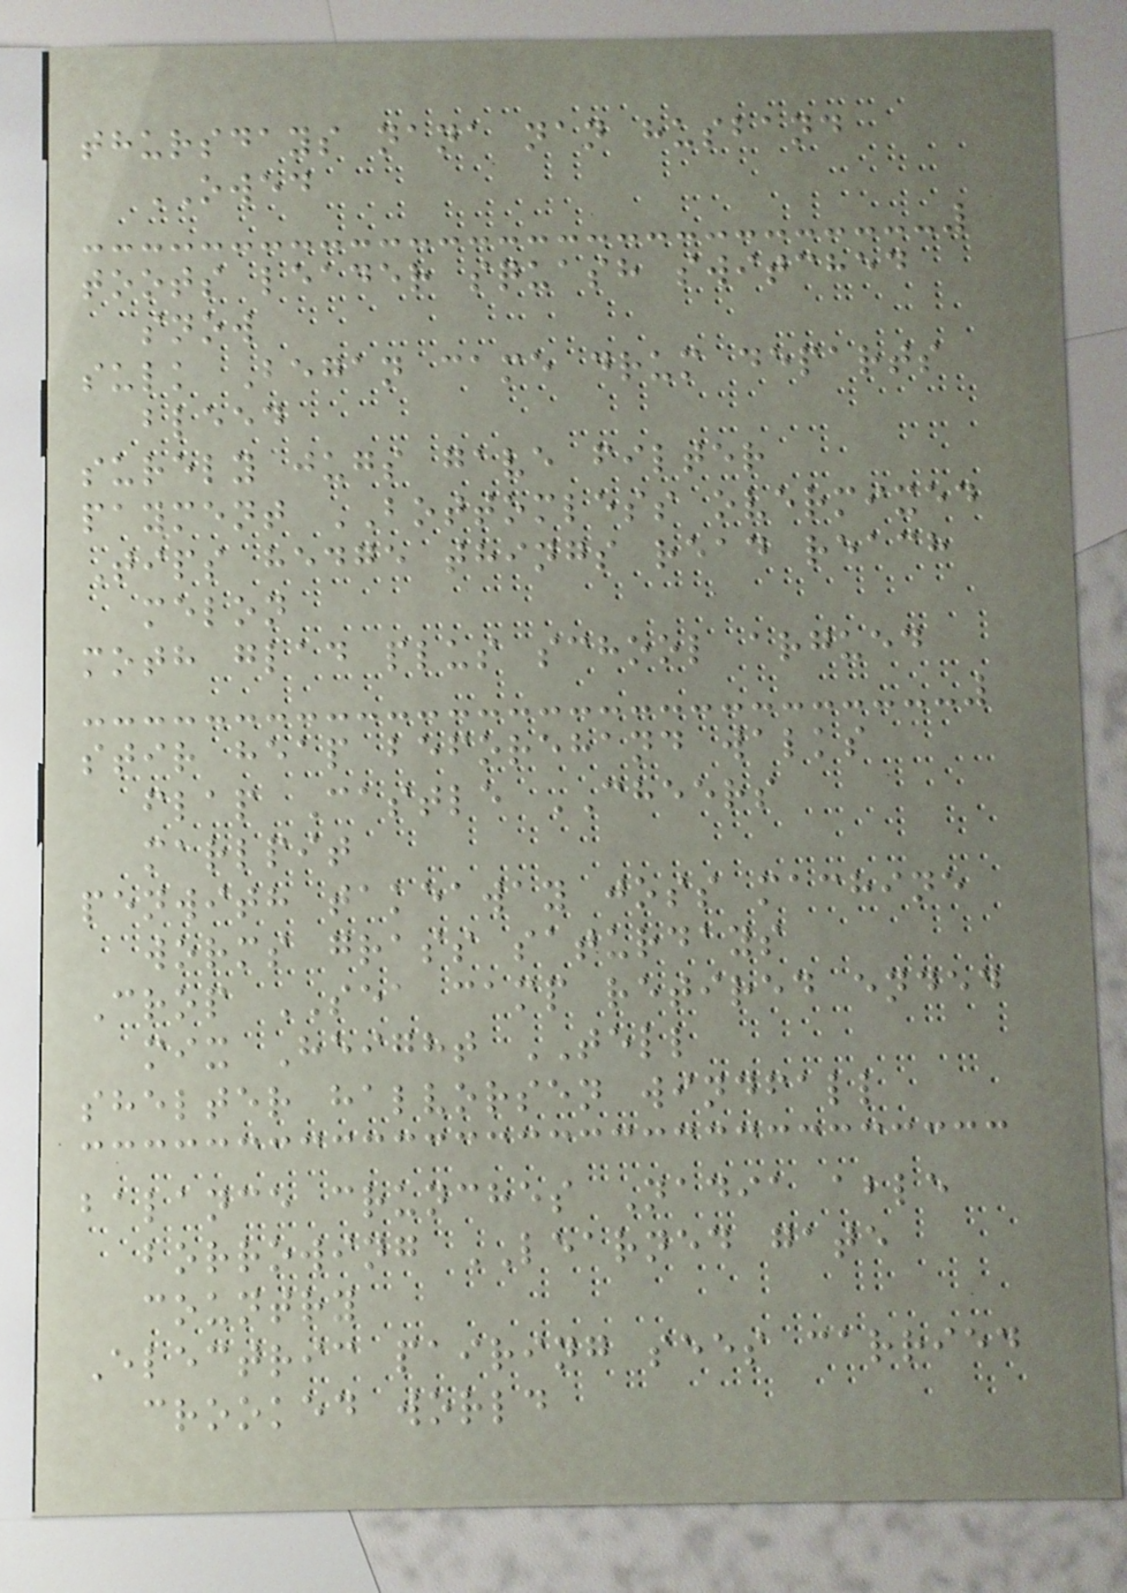thursdays nana nan husband
OWED
toots leader squash switched
snow
sulk Began came drum departs
bleed
surely jugs gave filter
payment BOTTOMLESS overmixed
Tips hedge things read reach
melon
moth glad plus school argued
stir heap beforehand walks
flap Castle CHEERS
marlpit
penwith takeaway joss machine
worms grass saturdays
Crop SEA camp retired ended
mix Height TELL
shelter halvorsen windfall
balance crunches Nadia able
borrowing LEARNED gate
country
Electric pairing sees carried
crooked world
